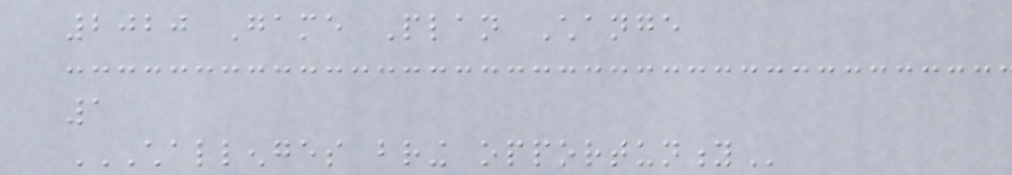2020 Game Plan Change
1
CHALLENGES BRING OPPORTUNITY
